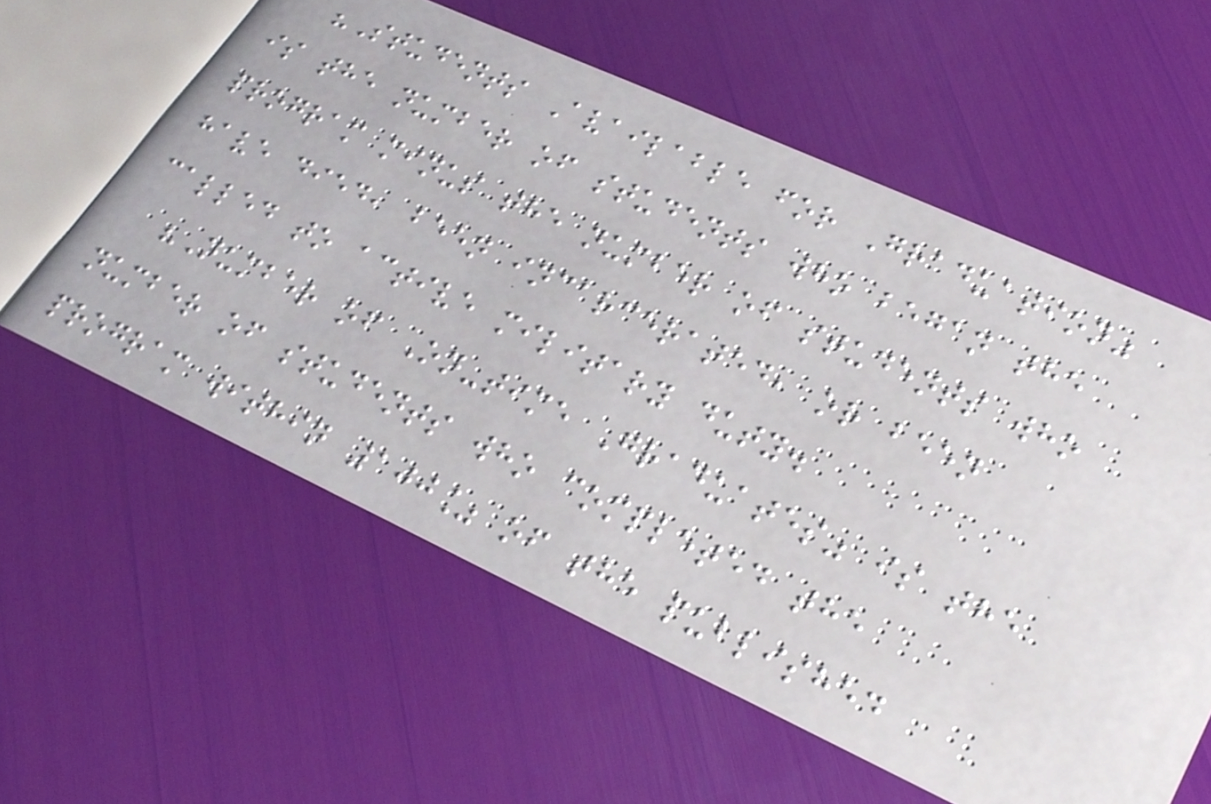"Students Available for Graduation"
is the number of students who began the
program minus the number of students who
have died, been incarcerated, or been
called to active military duty.
"Number of On-time Graduates" is the
number of students who completed the
program within 100% of the published
